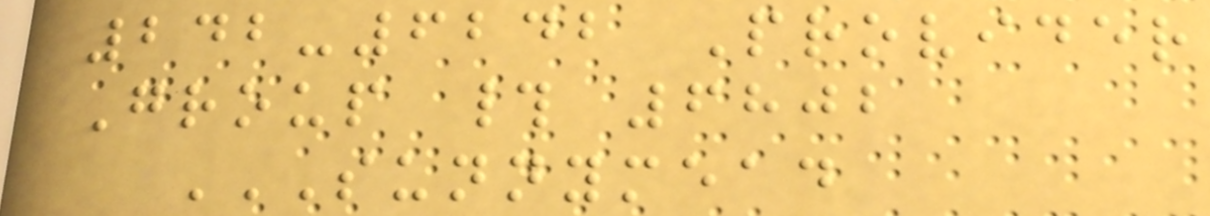242-6242 Provider
Group # 6802
SUNNYMEAD
